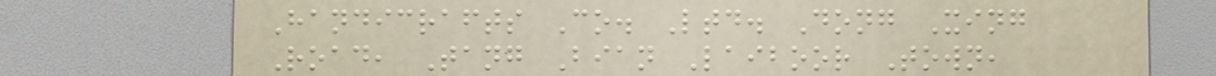Handicrafts Co. Ltd. Dong Xing
Road, Tang Bian Laiboor Town,
